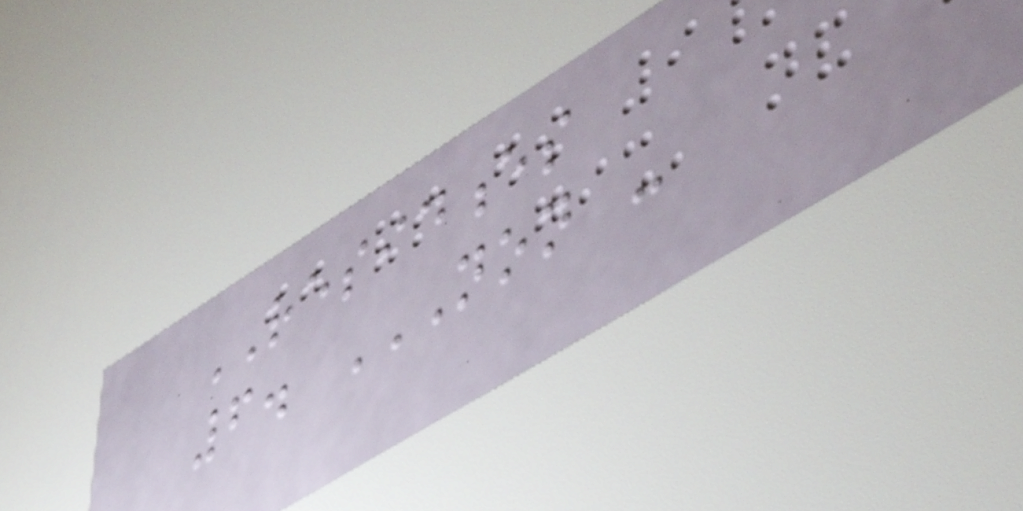RESIDENCES
6. NON -
